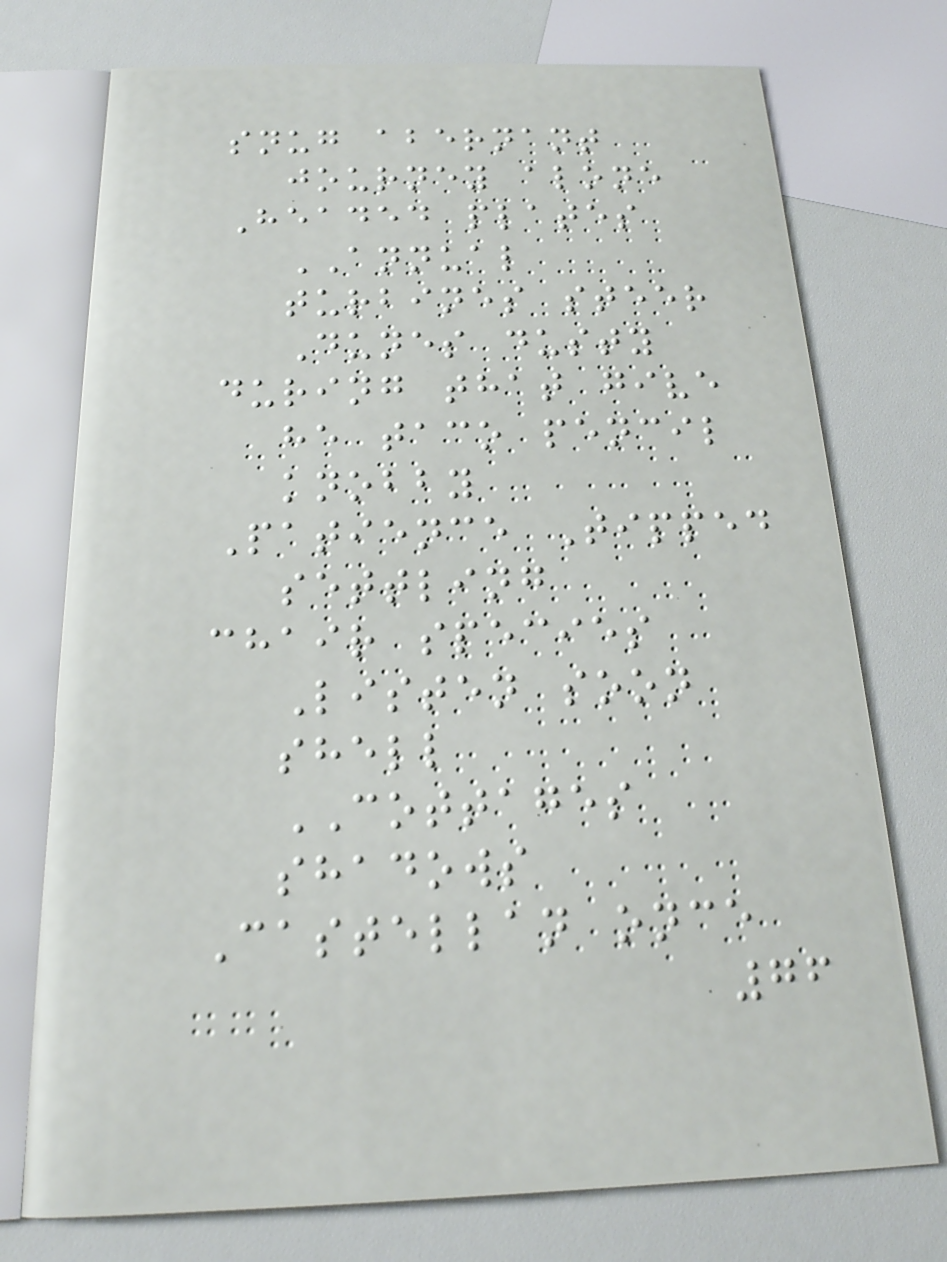snug abernant
journey alone
Headed plates
ANNUAL
turbines steer
Dunes dusty
during that give
he taco pencil
knobby
Patience Tipped
settling
chair species
Listen soon
shell
COTTAGES
shadows
Castellan once
76
